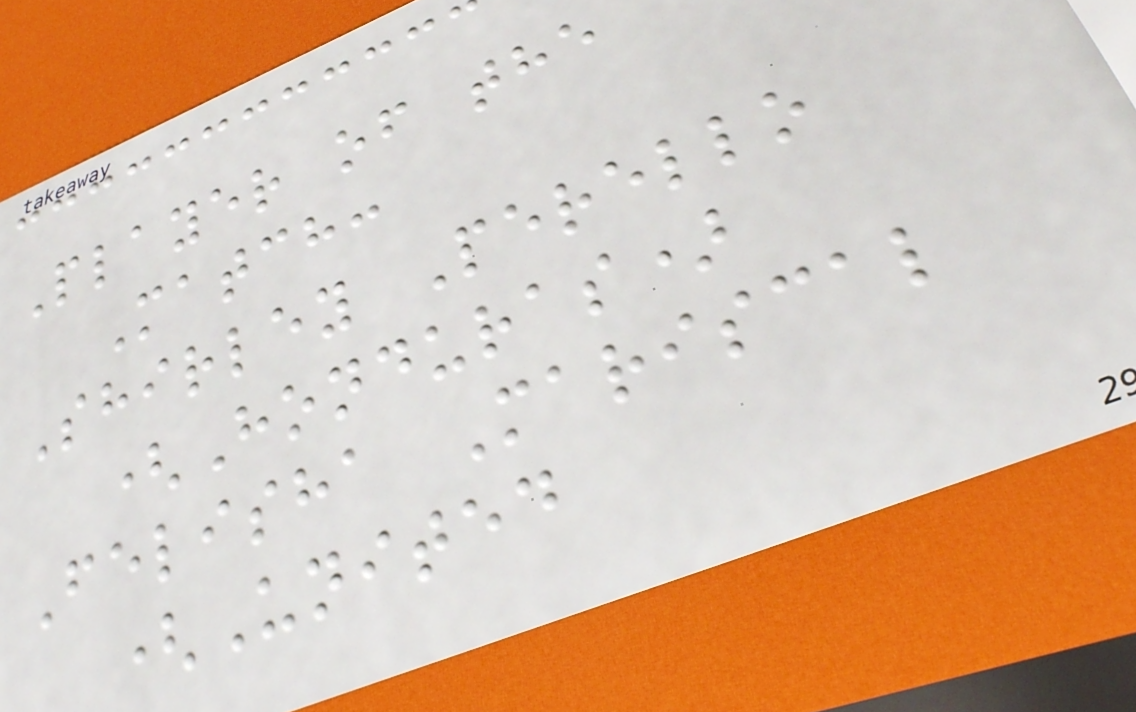Player of the
Match:
Shirley Perello
(Honduras)
Felisha Mariscal
(United
